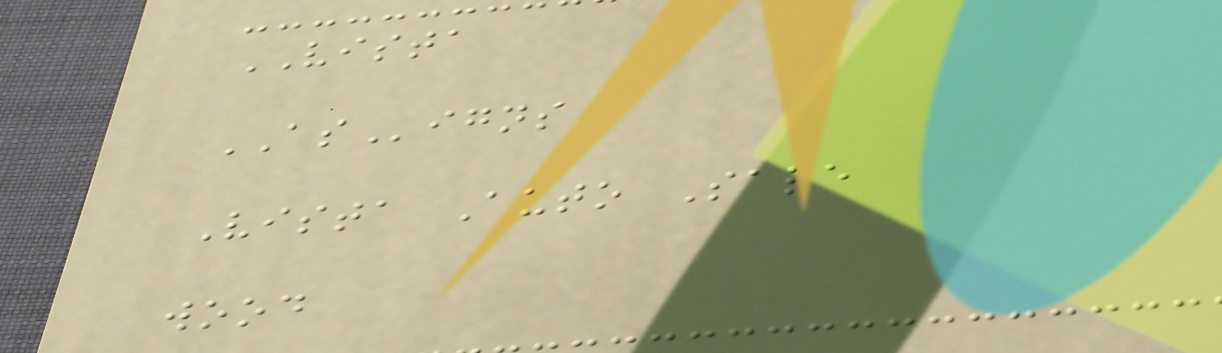VISTA
ASigns
Vista Auto Sale
wood
